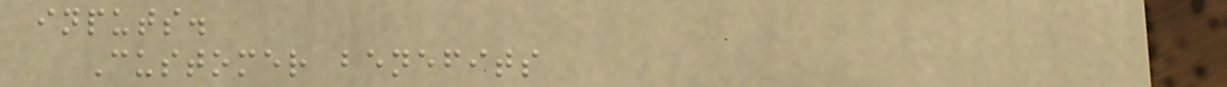inputs.
Customer benefits
